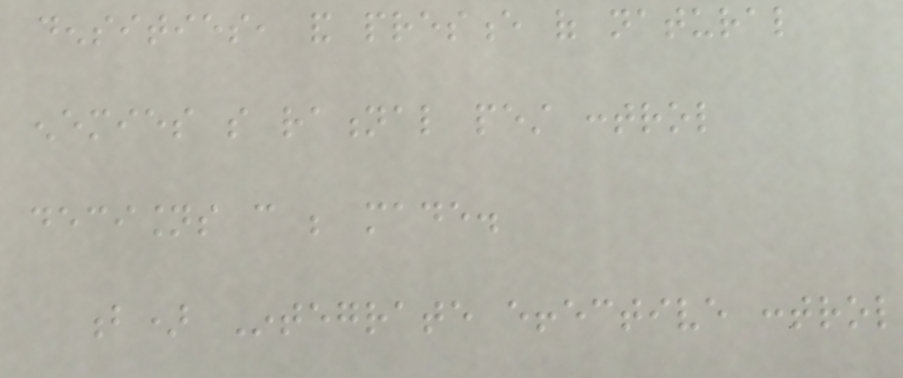densities, and presence of natural
enemies so rational pest control
decisions can be made.
b) Integrate effective control
